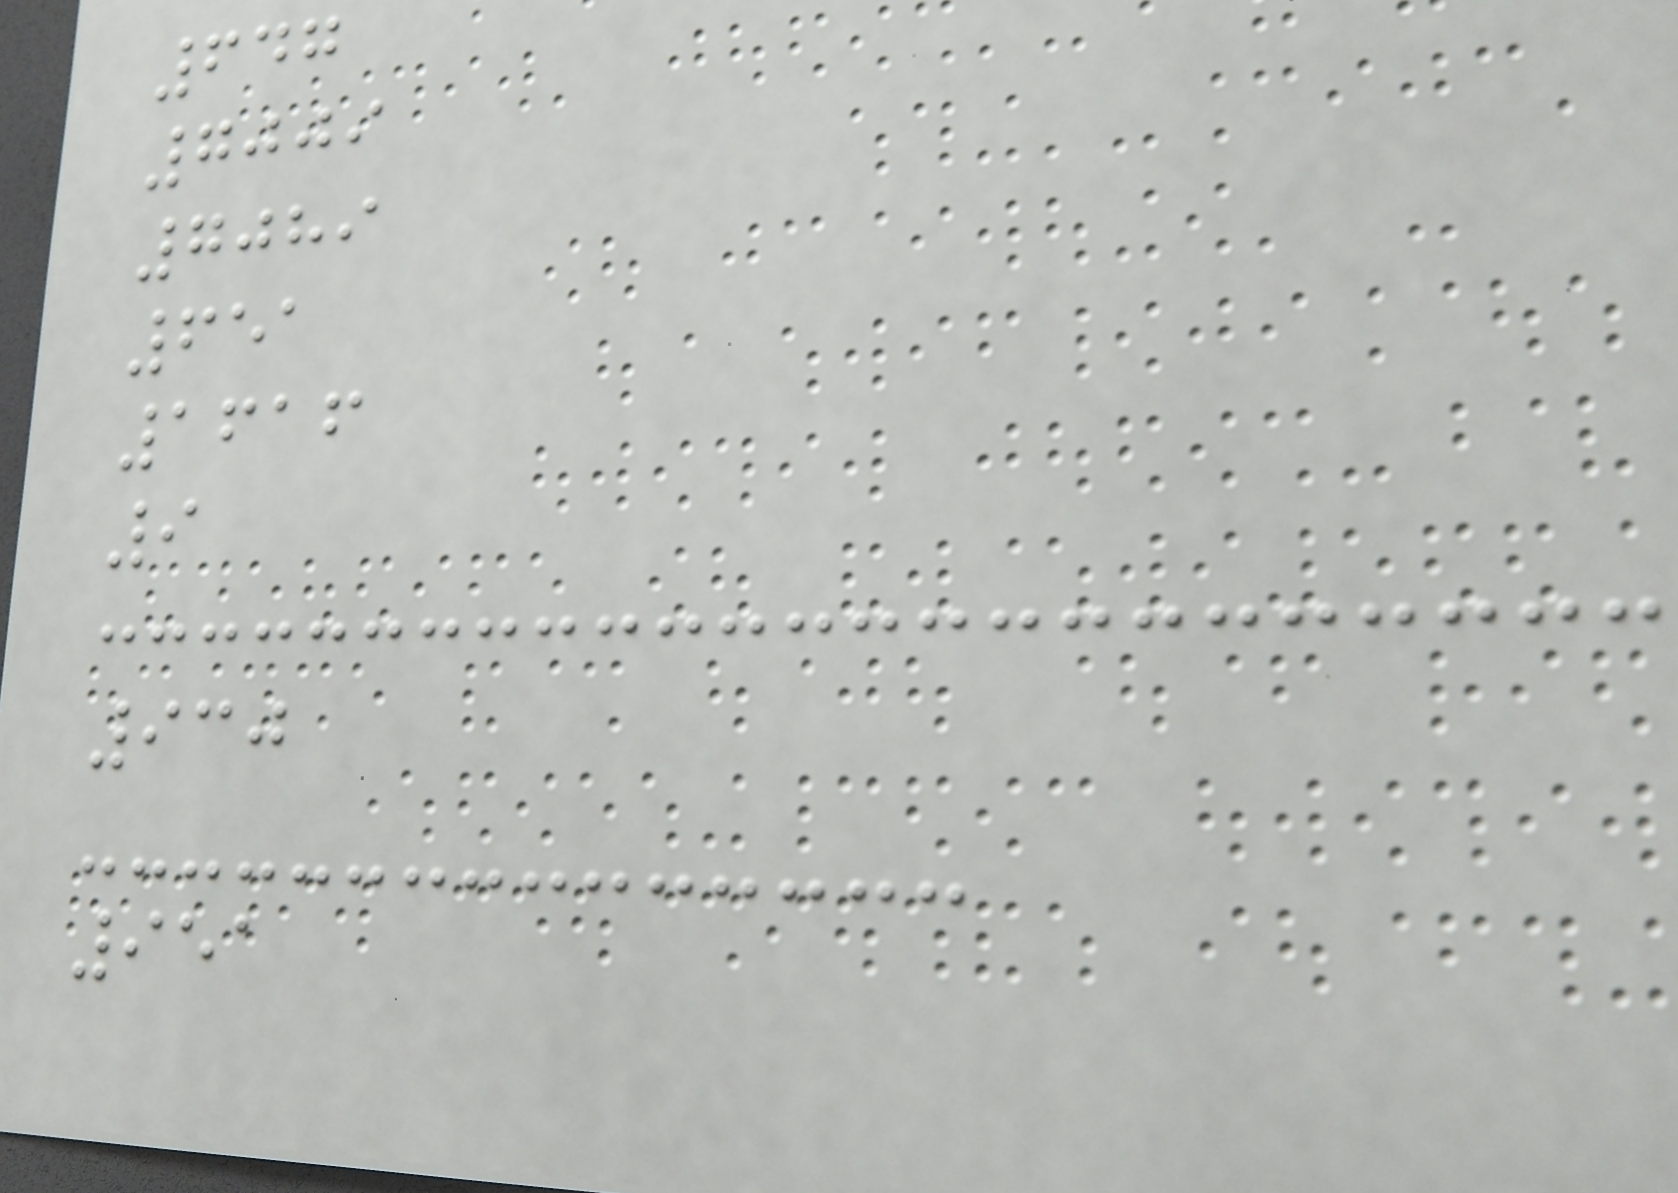647
7009
7089
651
1616
9
930
951
